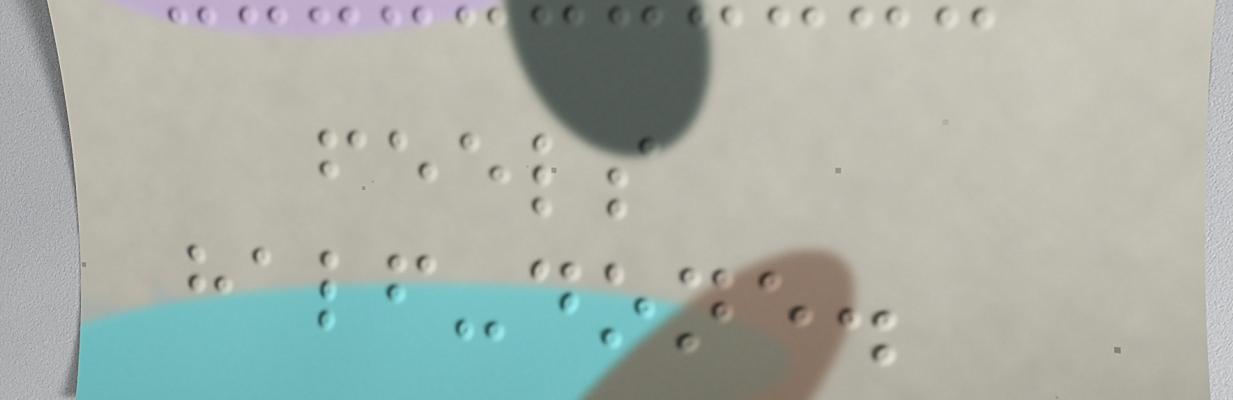feels
half-done.
